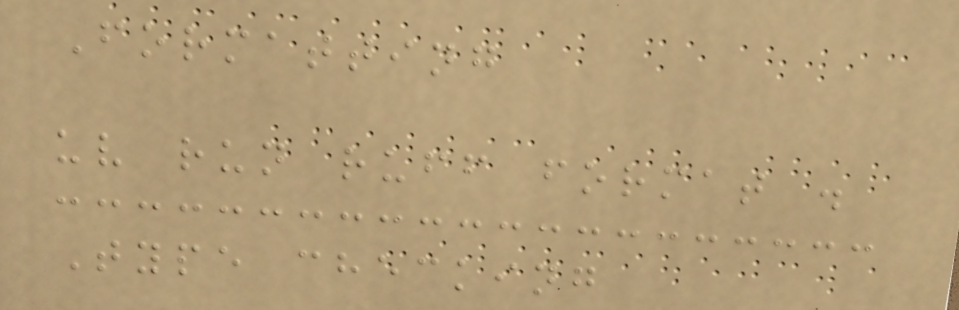Formatting
uv run ruff format .
Type checking
